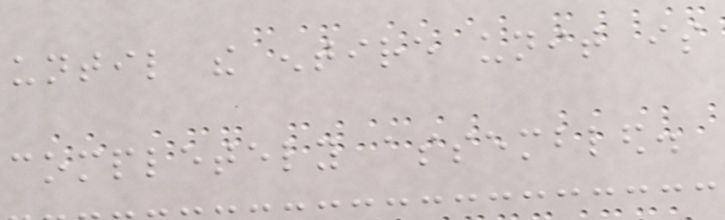until the entire unit is
completely assembled.
